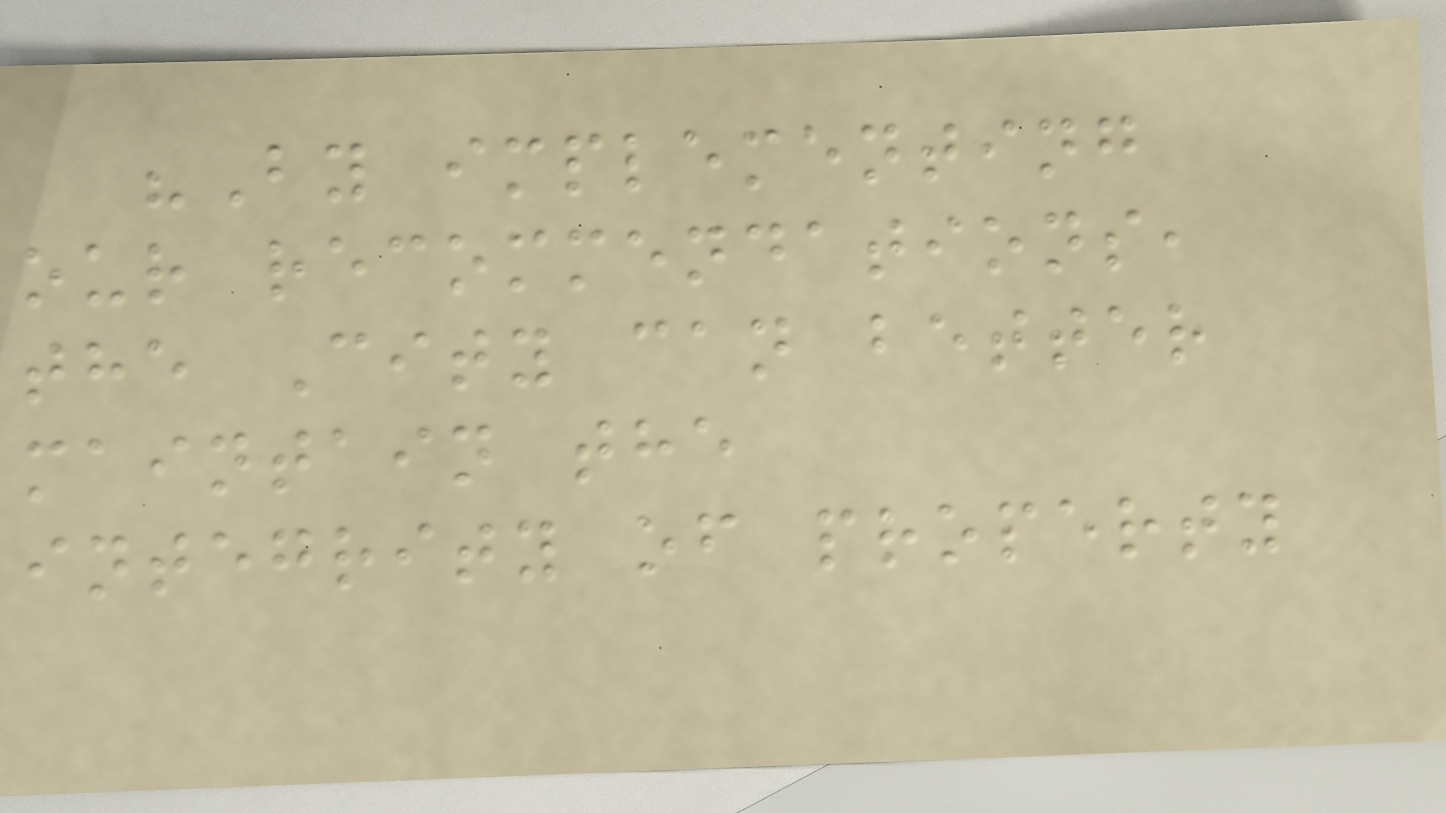"By implementing
our recommendations,
the City can better
maintain the
integrity of property
